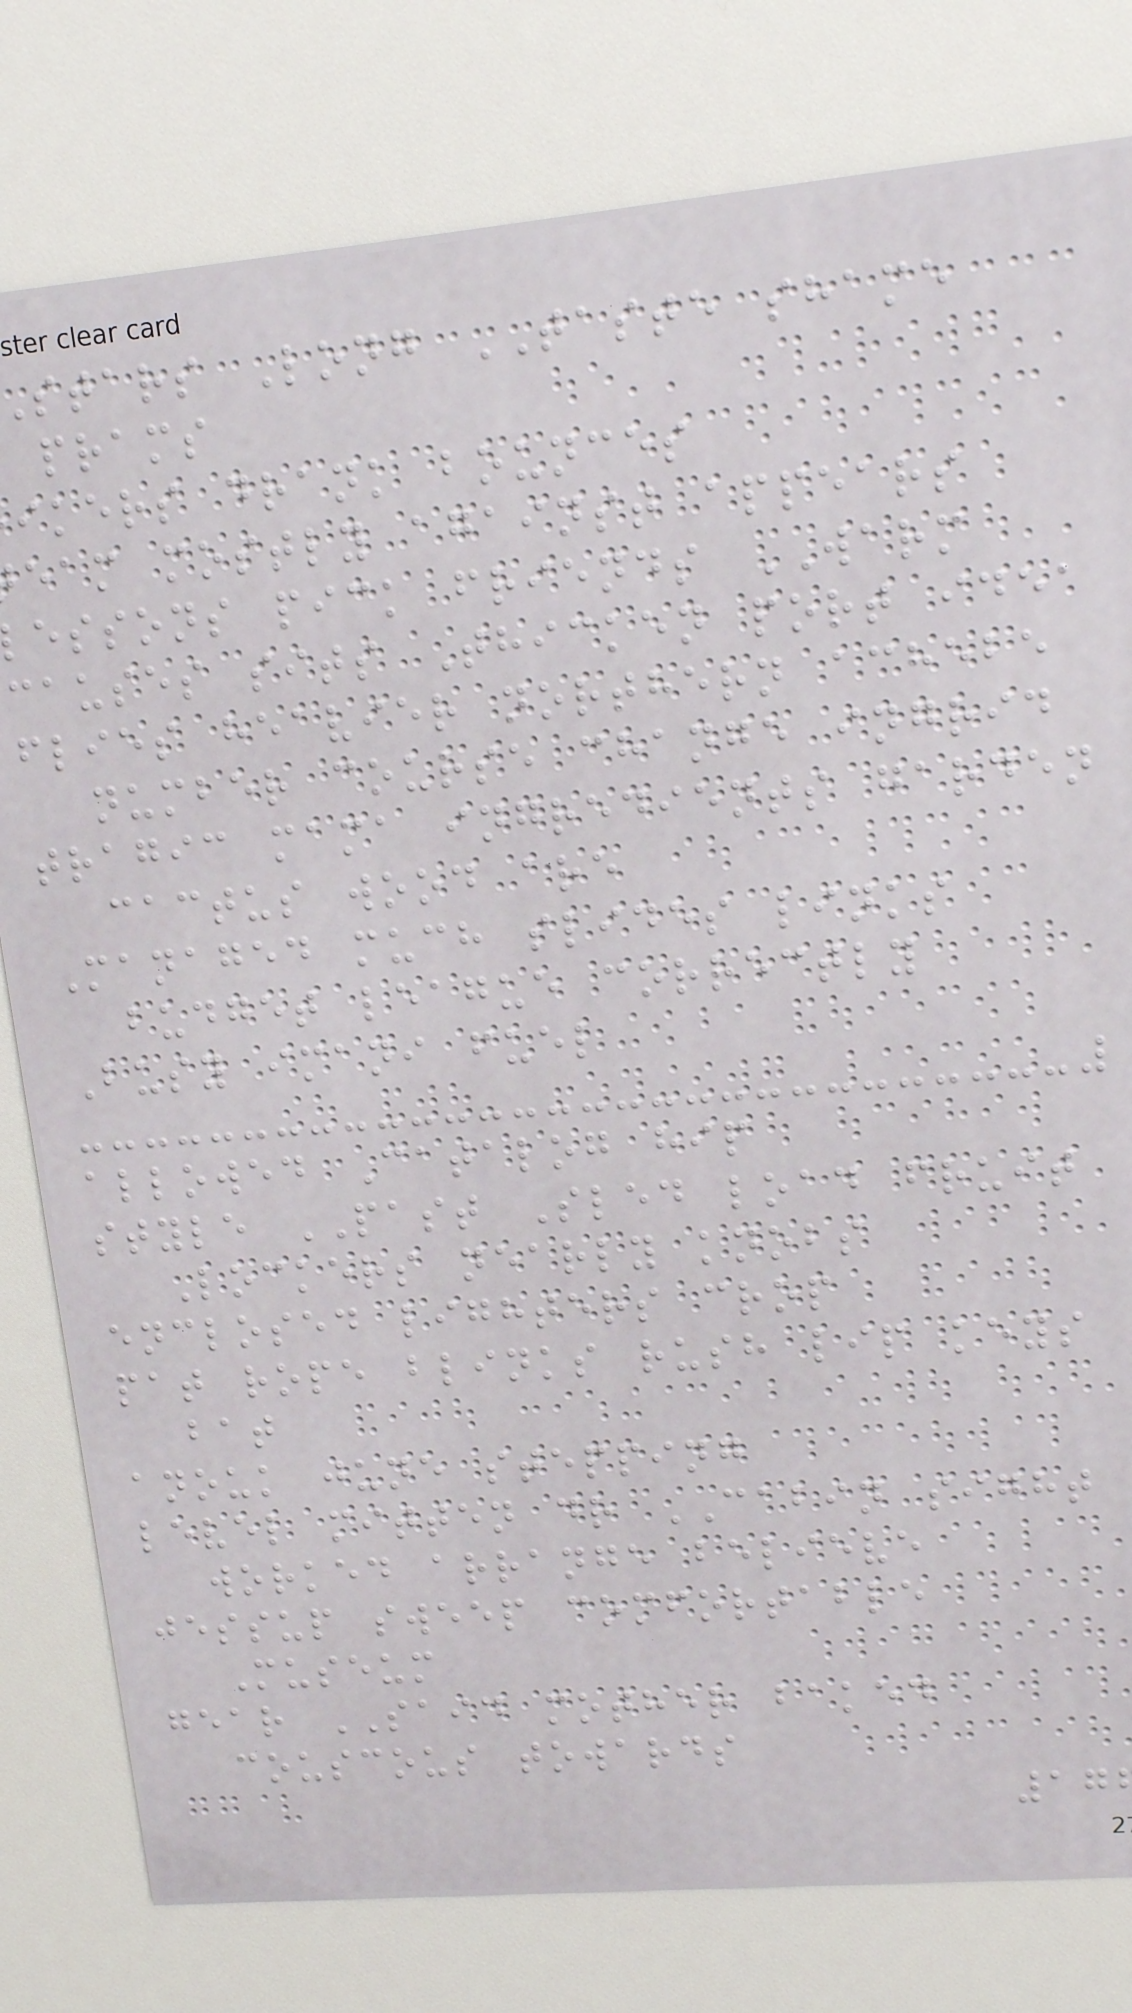stars Long TASTE shame
prams
ikers drank bounces
eam mostly against appears
essons pick friends WARM
causes sits Thicken port idea
flies heavier northern achebe
number course change ingrid
tragic mama ingredients garden
cactus wood are
Managed much slides links
budget league correctly
Busy imani fuel
allowed Catalog hip
style PAST Sled load fruit
Lockers nearly knobs
enclosed lighters crop
pat rope blinks rush lip keys
bat
anouk june stepping
level mitten dr CABIN sight
worked arrange believe
jessup sweep comfortable
Museum
gear SAID mother baked
couscous towards
